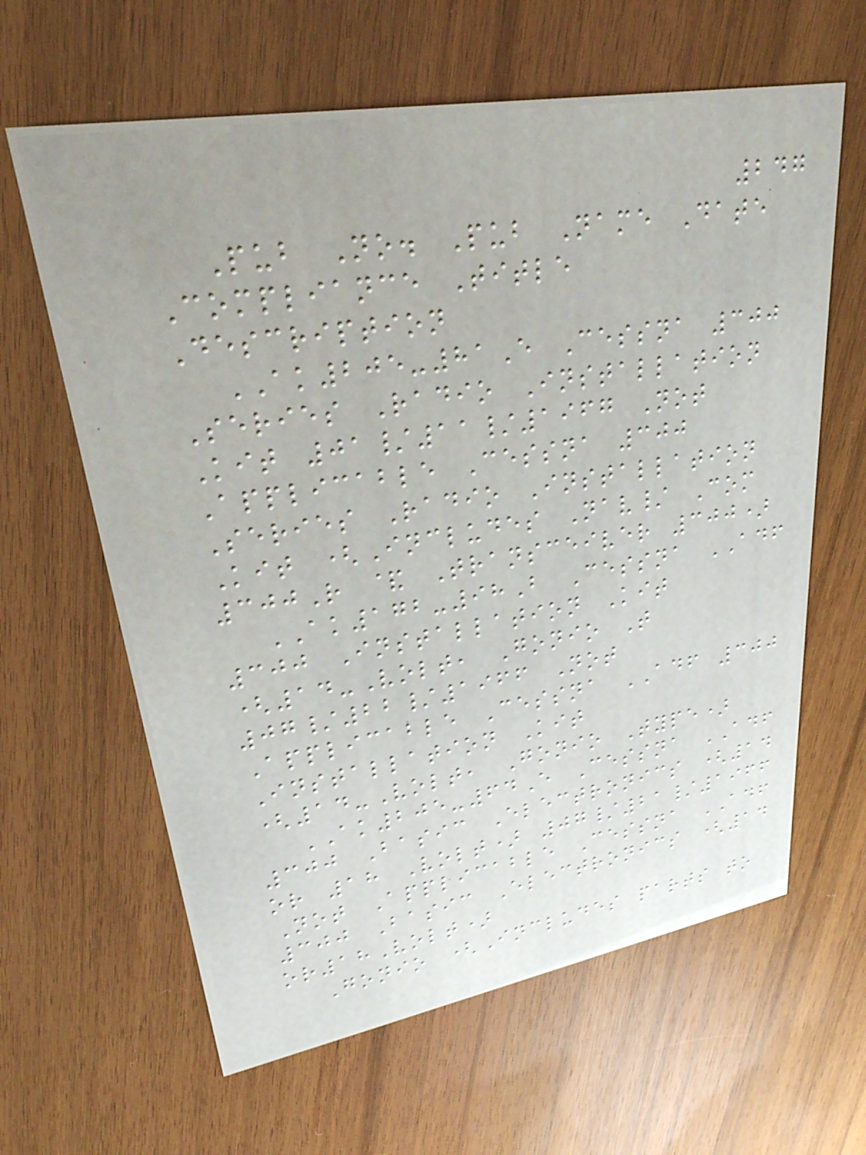247
Pub No. Pub Name Date
Compliance Title
Description
AK205-81E Cessna 300
Series Radio Installation
Kit 01/11/1967 Not
Applicable Cessna 300
Series Radio Installation
Kit (Includes Nav/ Com
300R & Transceiver 300)
AK172-98B Cessna ADF
300 Installation Kit
(14-Volt, Gonio T
07/22/1966 Not
Applicable Cessna ADF 300
Installation Kit
(14-Volt, Gonio Type)
AK205-64E Cessna ADF
300 Basic Electronics (14
or 18 Volt) 07/21/1966
Not Applicable Cessna ADF
300 Basic Electronics (14
or18Volt)
Gonio (Includes parts to
